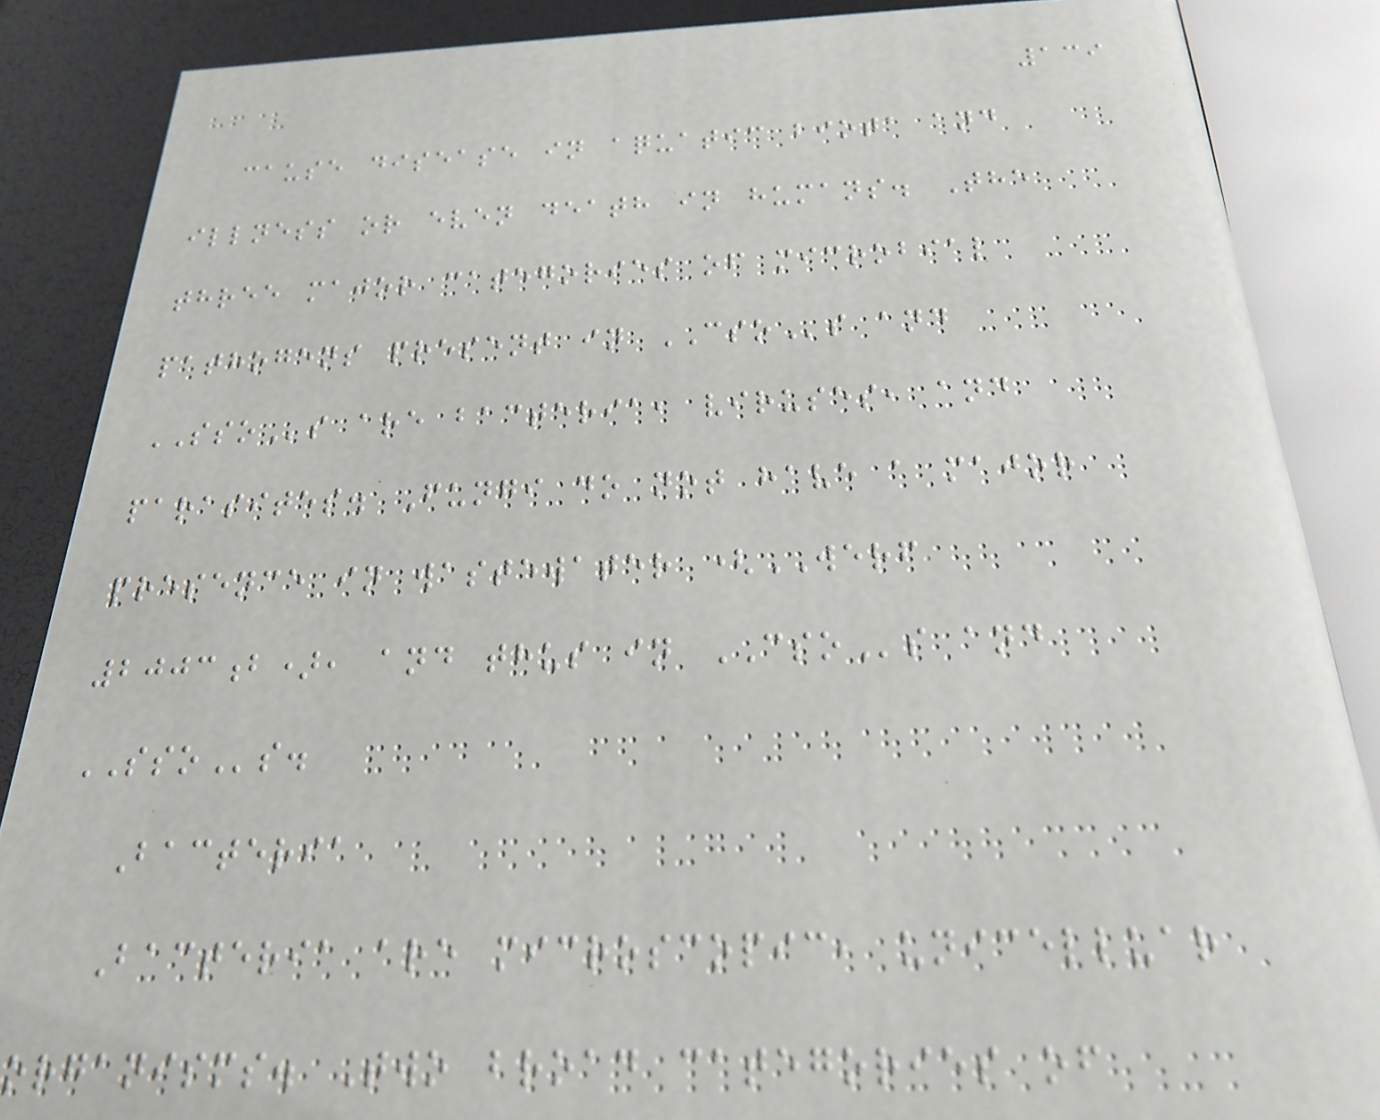139
cause disease in aquatic biota and
illness or even death in humans. The
three major categories of microbial
pathogens present in CSOs and
SSOs are bacteria, viruses, and
parasites. Fungi do not have a major
presence in wastewater (WERF
2003b), and thus in CSOs and
SSOs.
Bacteria
Bacteria are microscopic, unicelluar
organisms. Two broad categories of
